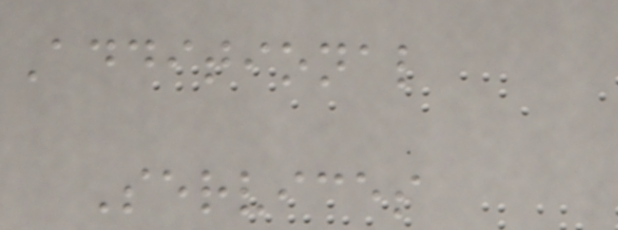Additional
Services
